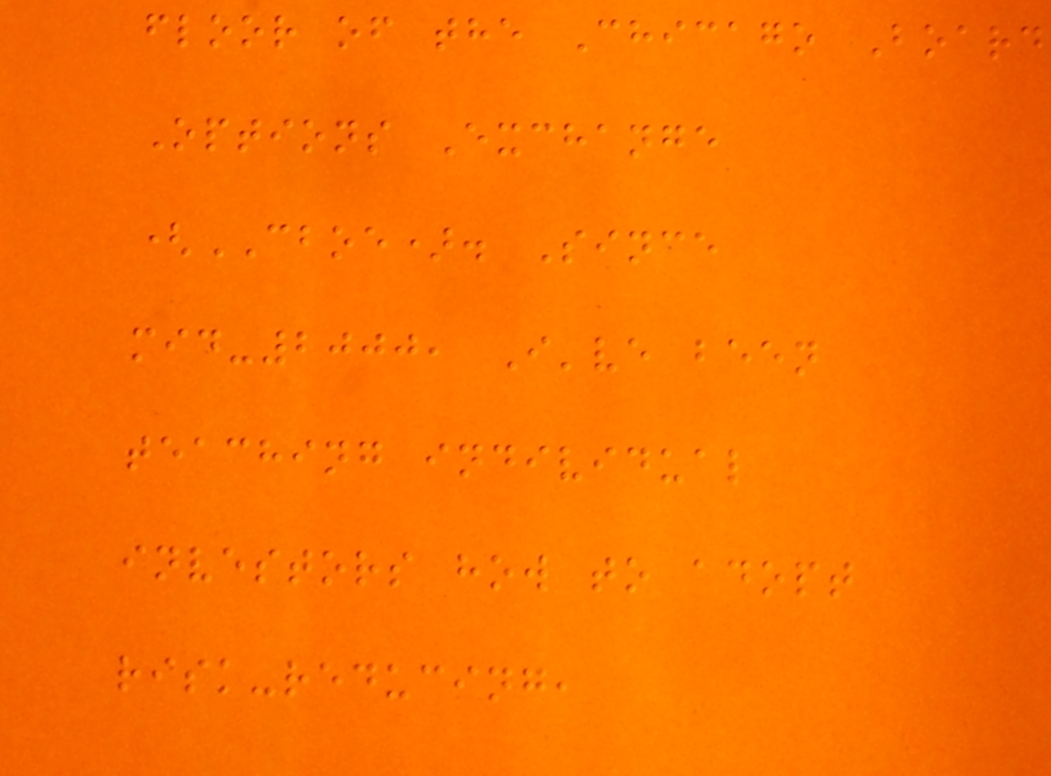floor of the Chicago Board
Options Exchange
(CBOE). Since
mid-2000, I've been
teaching individual
investors how to adopt
risk-reducing,
